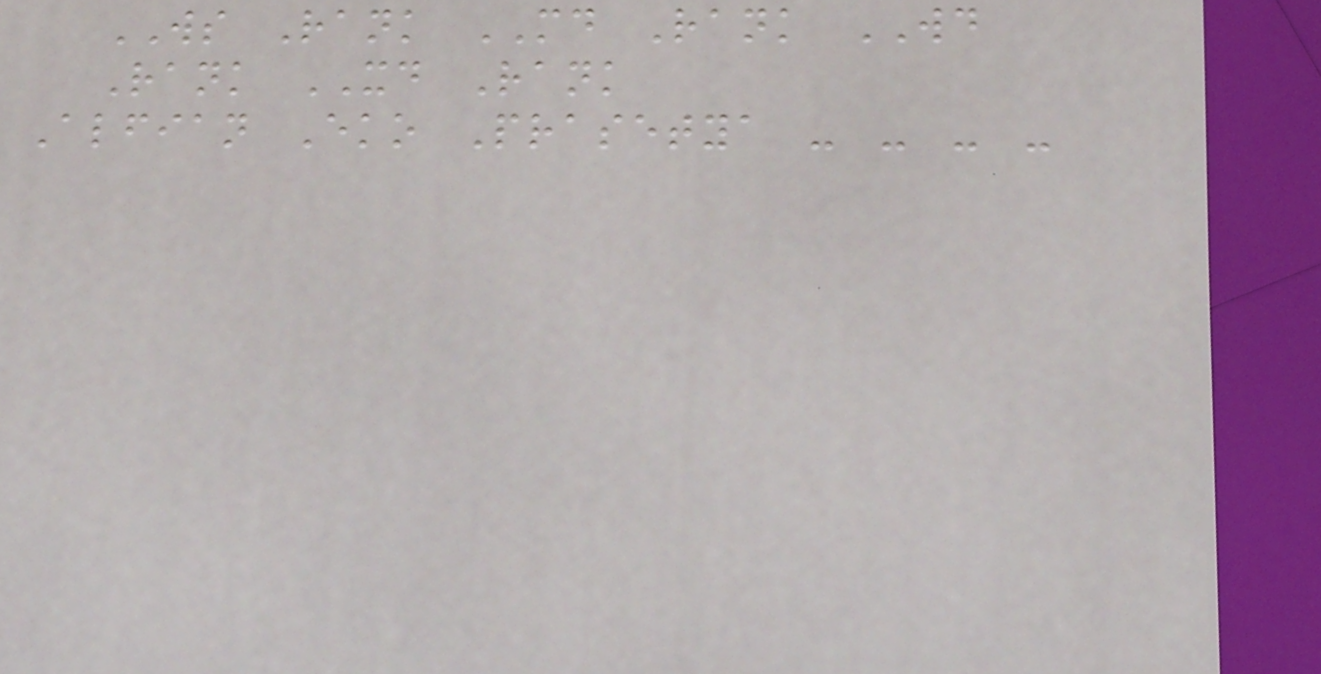WS Rank MD Rank WD
Rank XD Rank
Alfian Eko Prasetya - - - -
